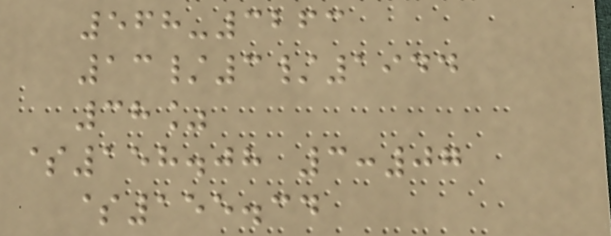568-3263
13/3/1944
38%
$158.08 3:07
$155.34
